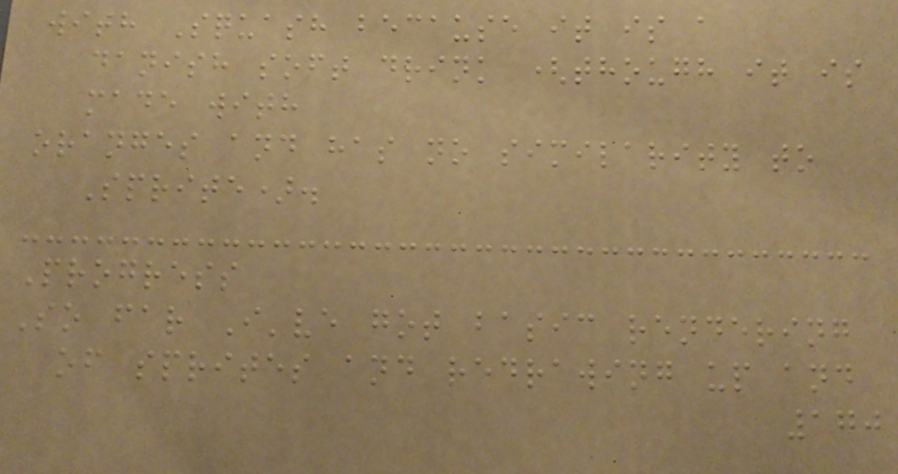with Squash because it is a
danish soft drink (though it is
made with
oranges and has no similarity to
Sprite).
Progress
So far I've got basic rendering
of sprites and redrawing up and
170
